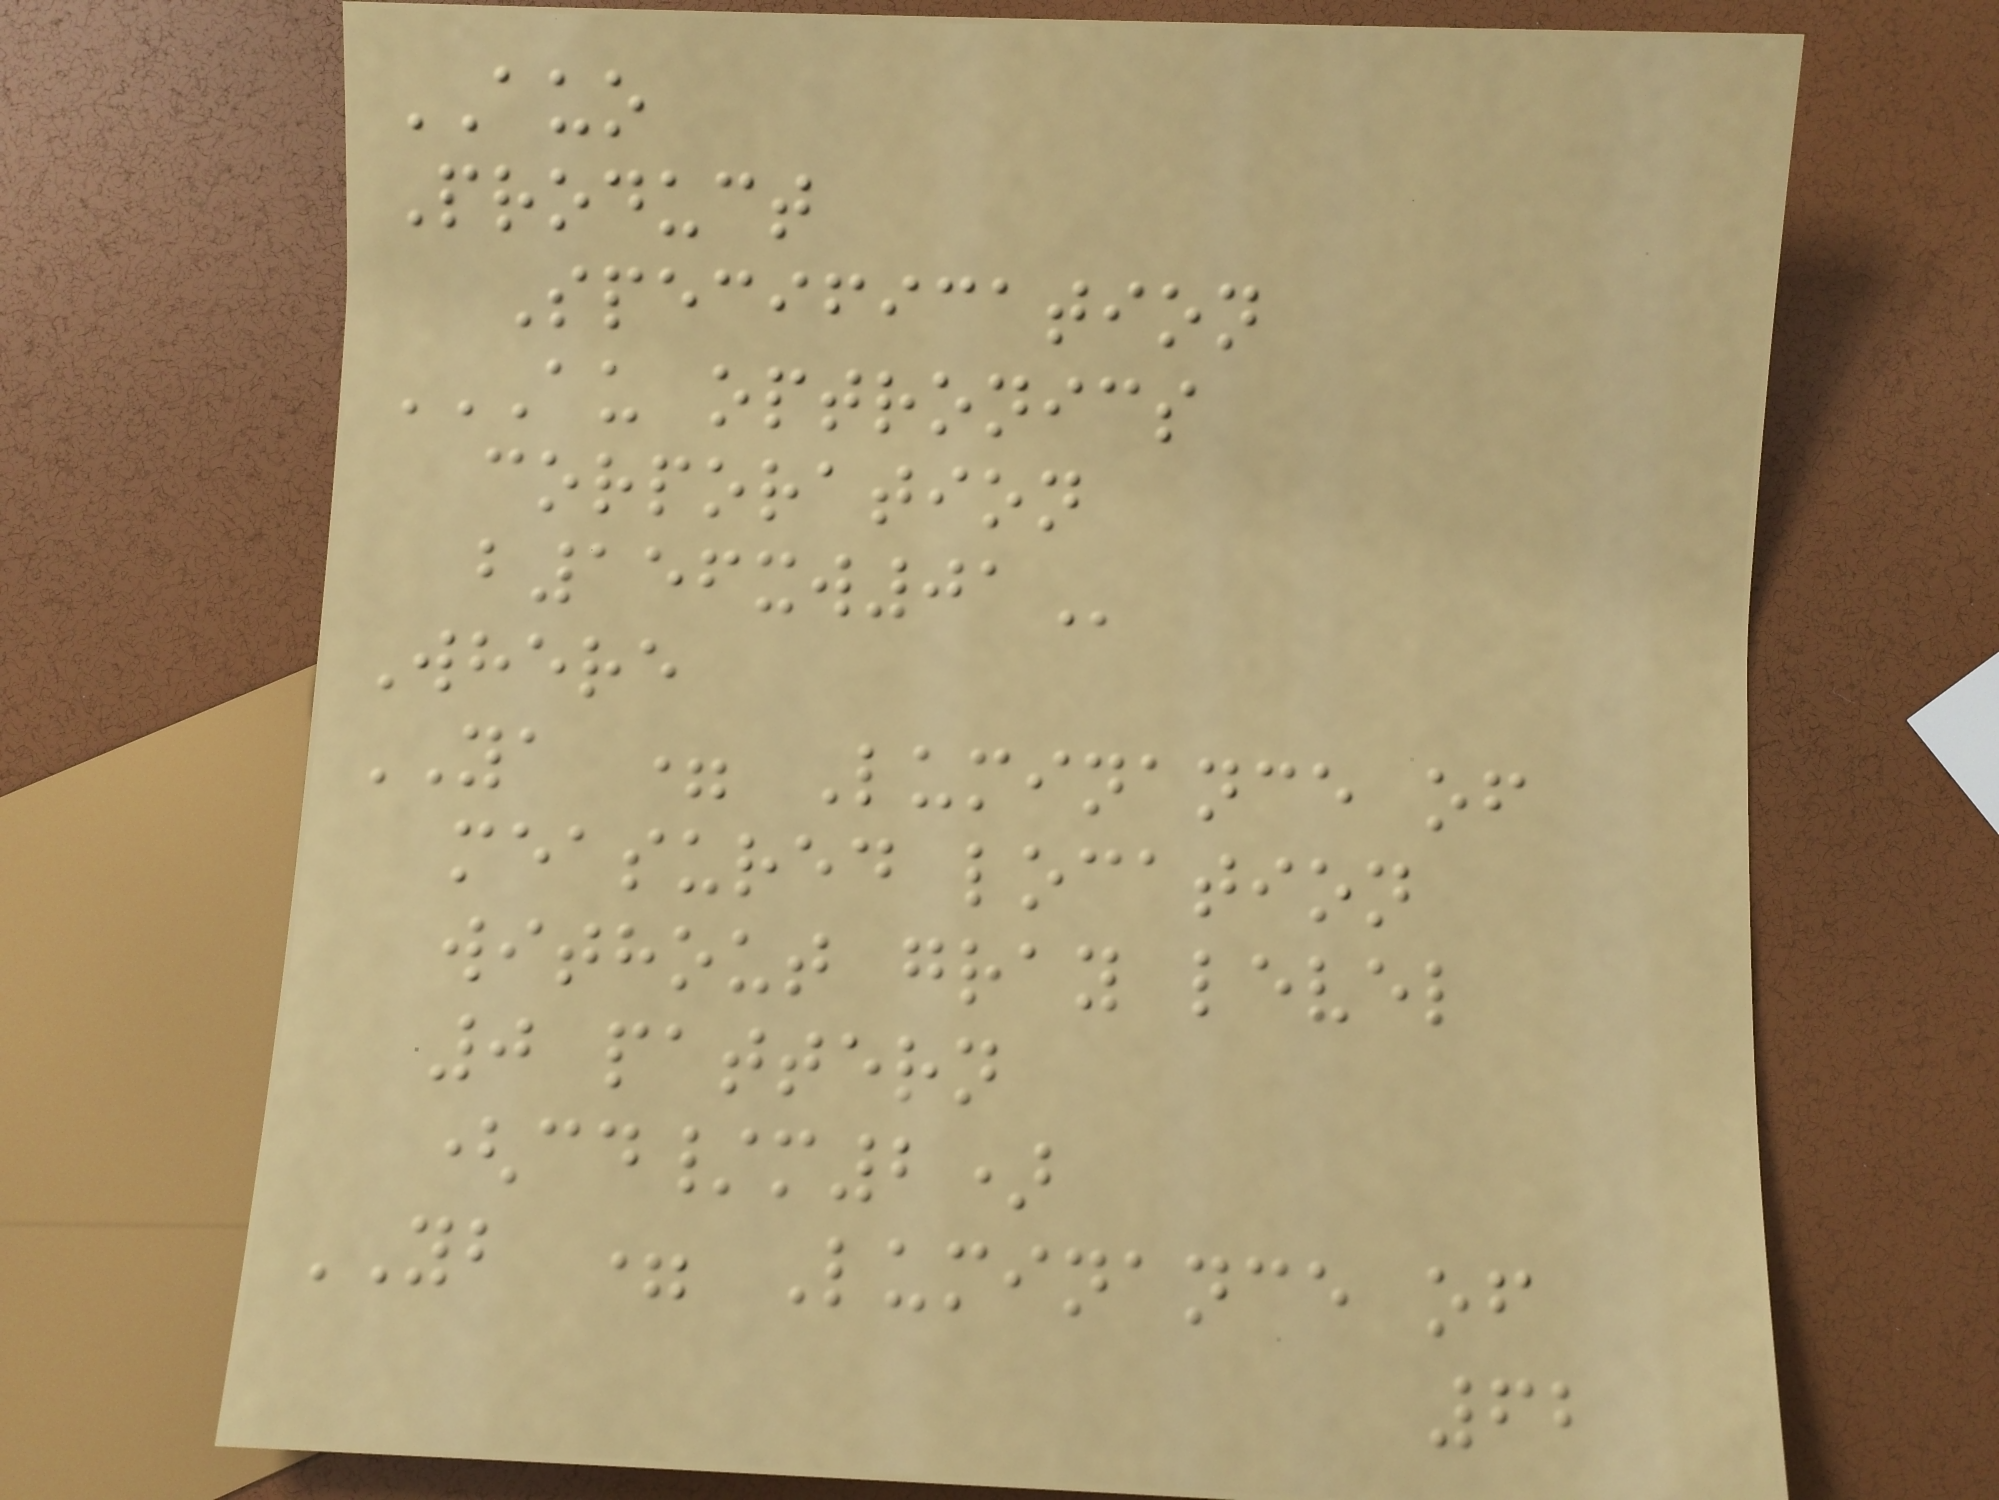AUO
Product
Specification
AU OPTRONICS
CORPORATION
B156XW01
Where
YA = Luminance of
measured location
without gray level
0 pattern
(cd/m2)
YB = Luminance of
62
